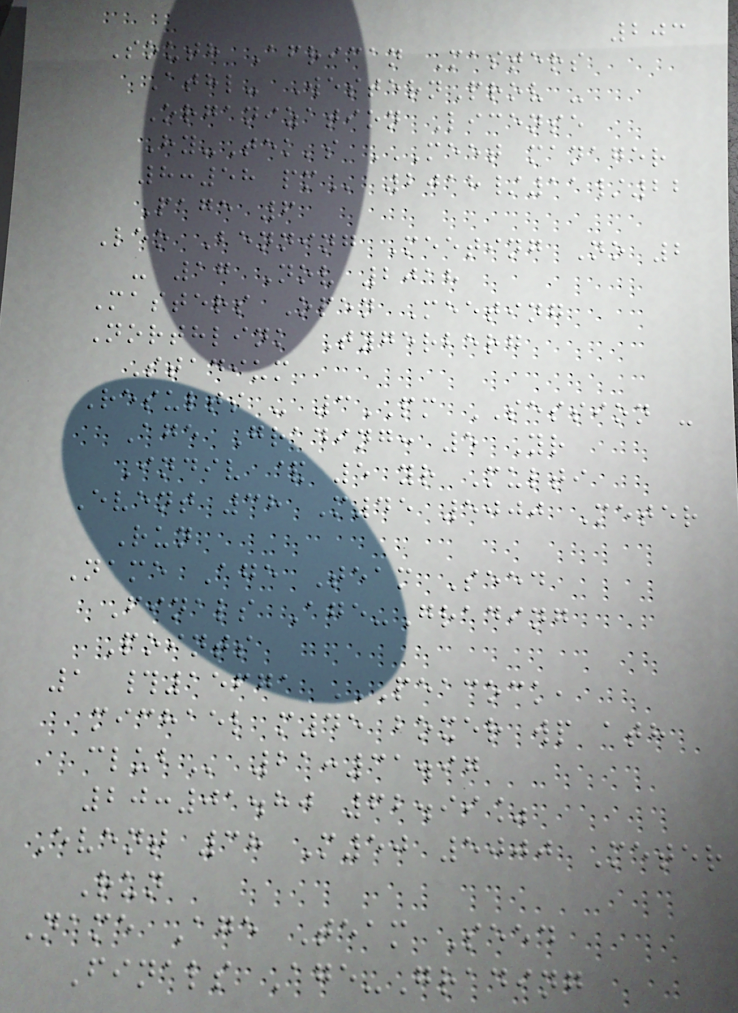203
South African Masters
Athl- WesternProv -
Organization License
Hy-Tek's MEET MANAGER
8:58 PM 2018/11/22
Page 6
Leo Benning Meeting No 2
- 17 Nov 2018
Masters Open Meeting
Northlink Tygerberg
Stadium
Results - 3PM SESSION -
Age Grading: 5 Yr
Indiv & 5 yr Multi
Event 38 M45 5000 Meter
Run
Name Age Team Seed
Finals Age-Grading
Points
1 #15671 PEACOCK,
MICHAEL M45 BOXER WP ATH
CLUB 21:31.97
20:01.80 62.99%
Event 38 M50 5000 Meter
Run
Name Age Team Seed
Finals Age-Grading
